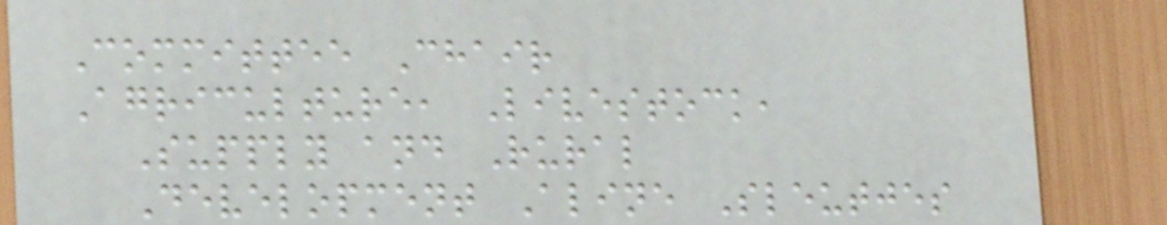Committee Chair
Agriculture, Livestock,
Supply and Rural
Development Aline Sleutjes
